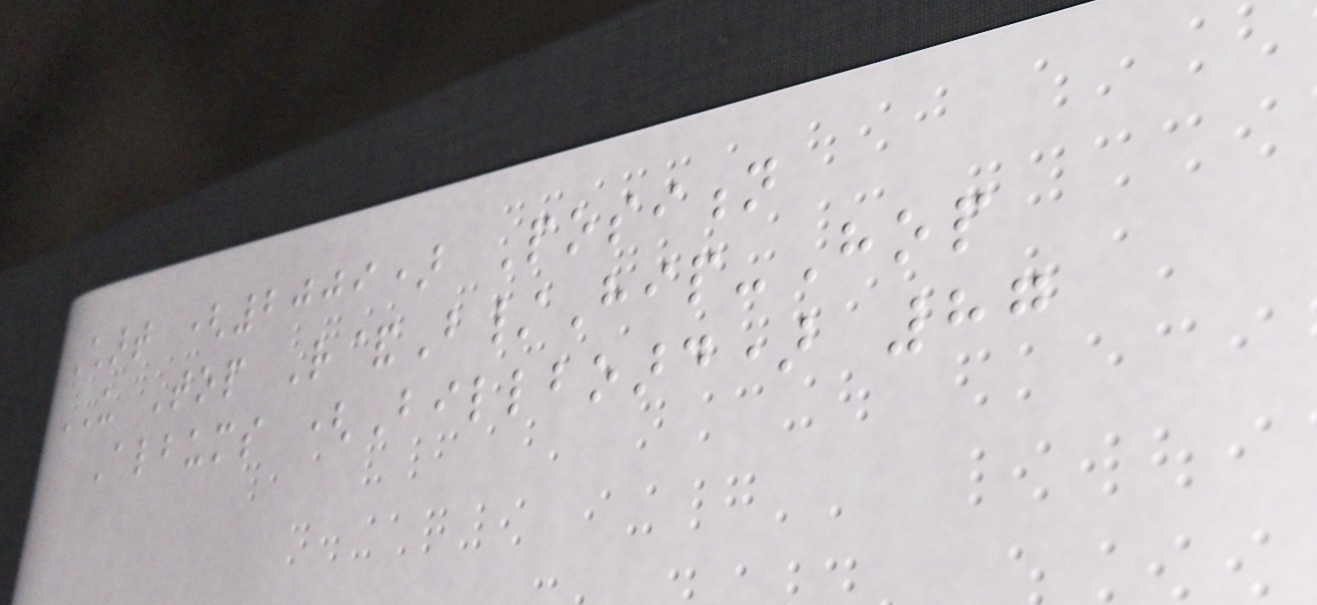Chart (2009) Position
US Top R&B/Hip-Hop
Albums (Billboard) 87
